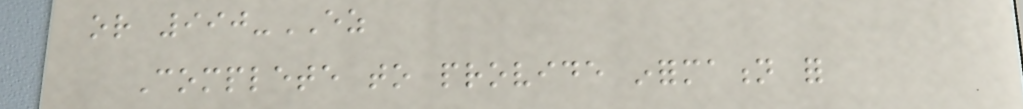or 990-EZ
Complete to provide information for
